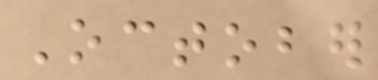October
